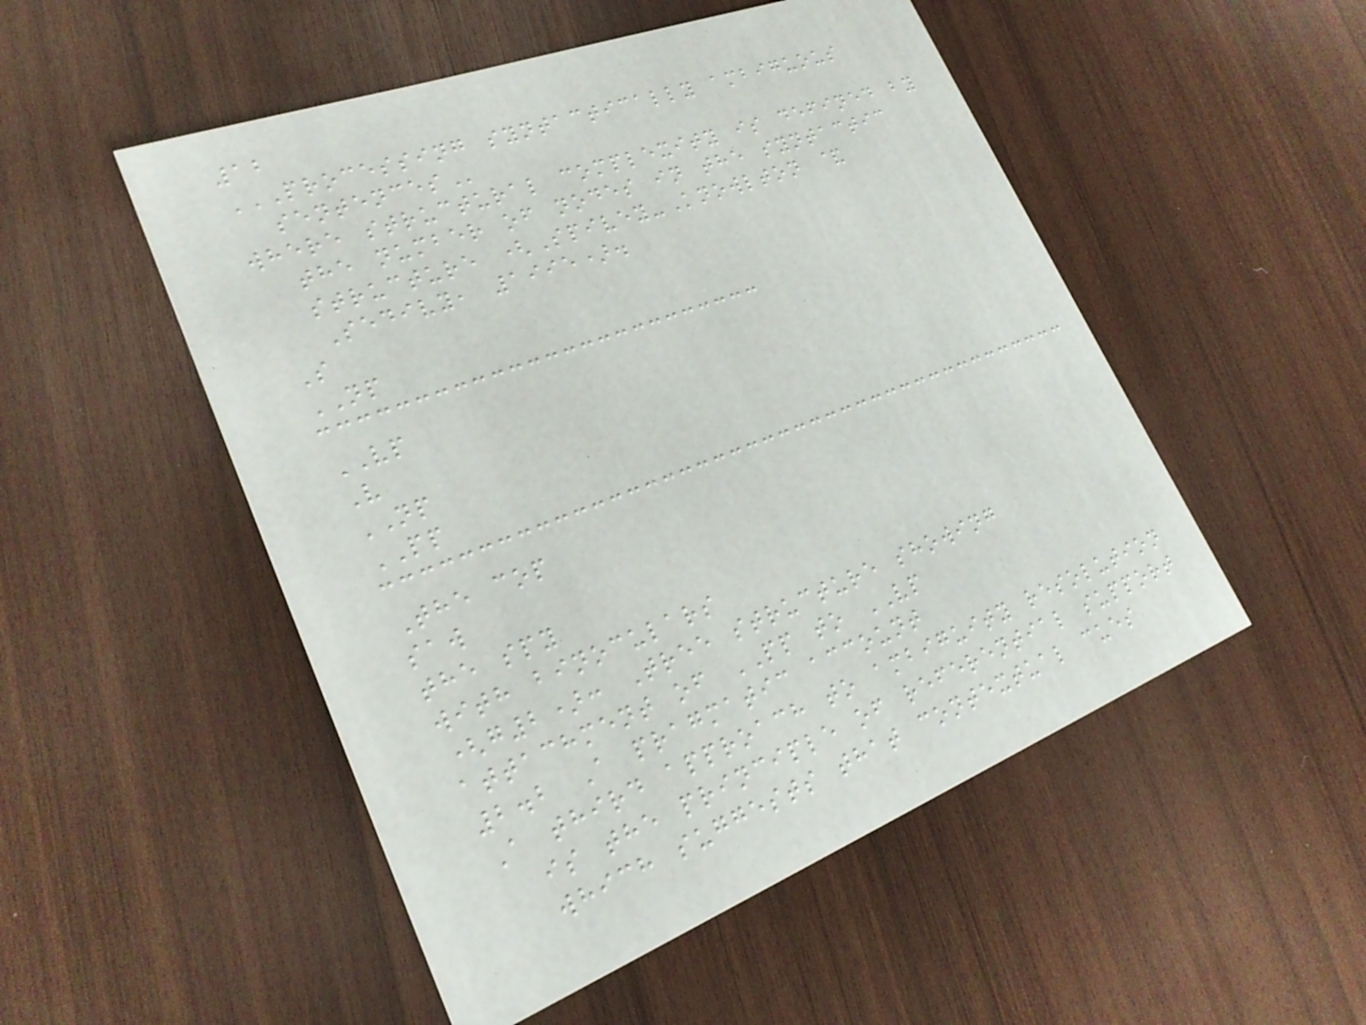12
PROCESSING SYNTACTICALLY AMBIGUOUS
SENTENCES
where structural complexity is defined by
the number of nodes in the syntactic
structure (Spivey-Knowlton &
Sedivy, 1995).
S
NP
VP
V
NP
PP
The cop
saw
the spy
with binoculars
(g2): Tree structure showing
attachment of PP to VP
2.2 A pragmatic account
A third approach to ambiguity resolution
is the principle of referential support
which suggests that contextual cues
